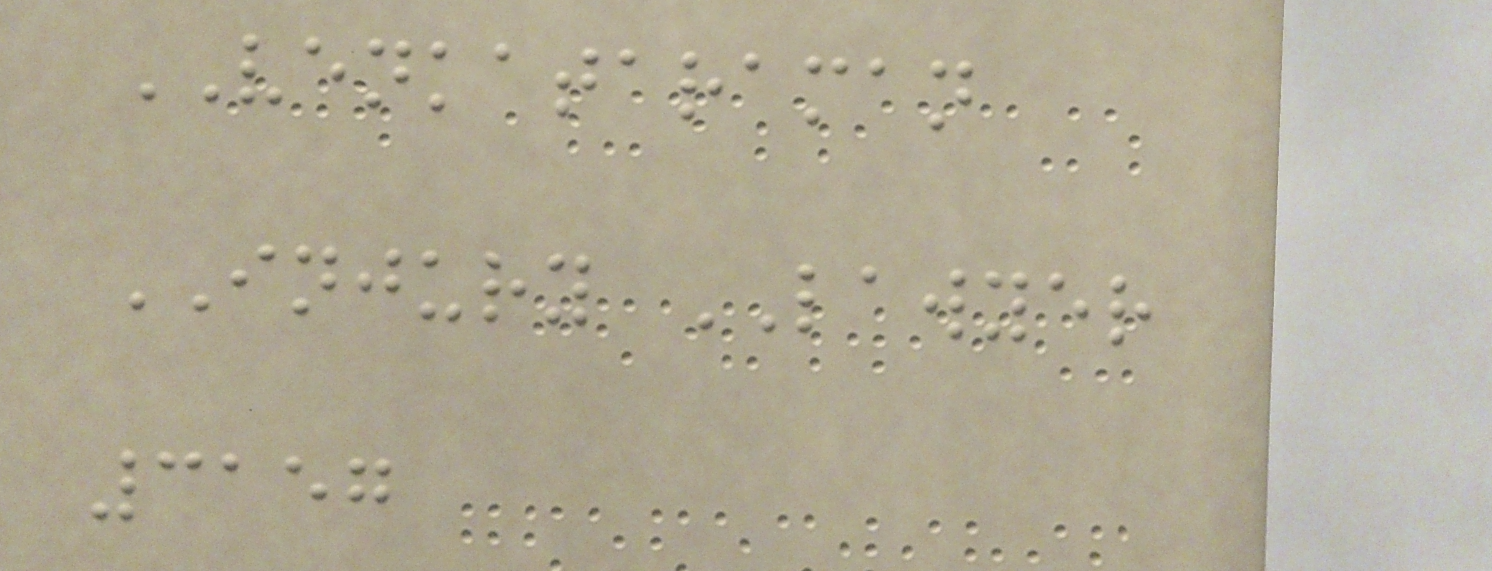VENKATARAMAN
INJURY LAWYER
3157
